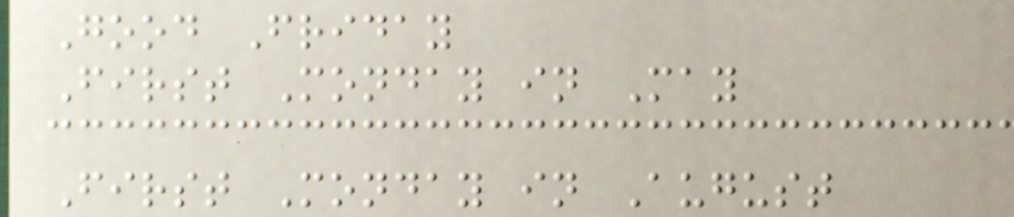Good Friday
First Monday in May
First Monday in August
